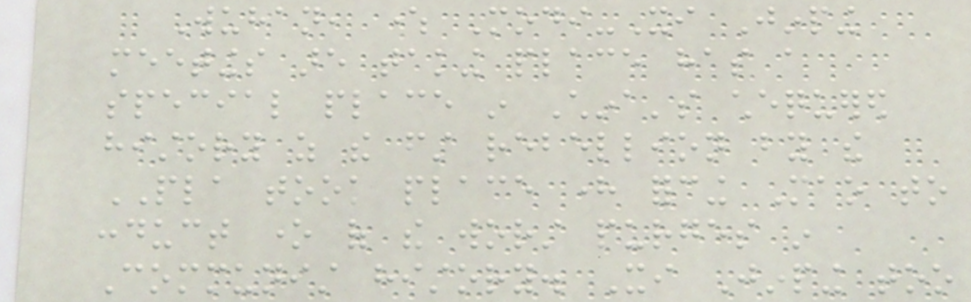Wuhan, where Modi-Xi Jinping
meetings are taking place has a
special place in China's chequered
history as the first rebellion by the
PLA took place here forcing Mao to
conduct one of the worst purges in
Communist history. Xi Jinping too
